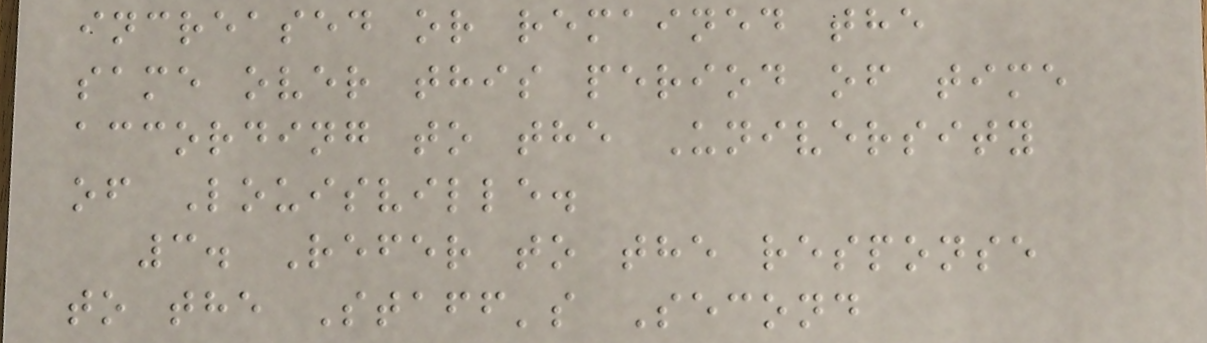increased or remained the
same over this period of time
according to the University
of Louisville.
3. Refer to the response
to the Staff's Second
